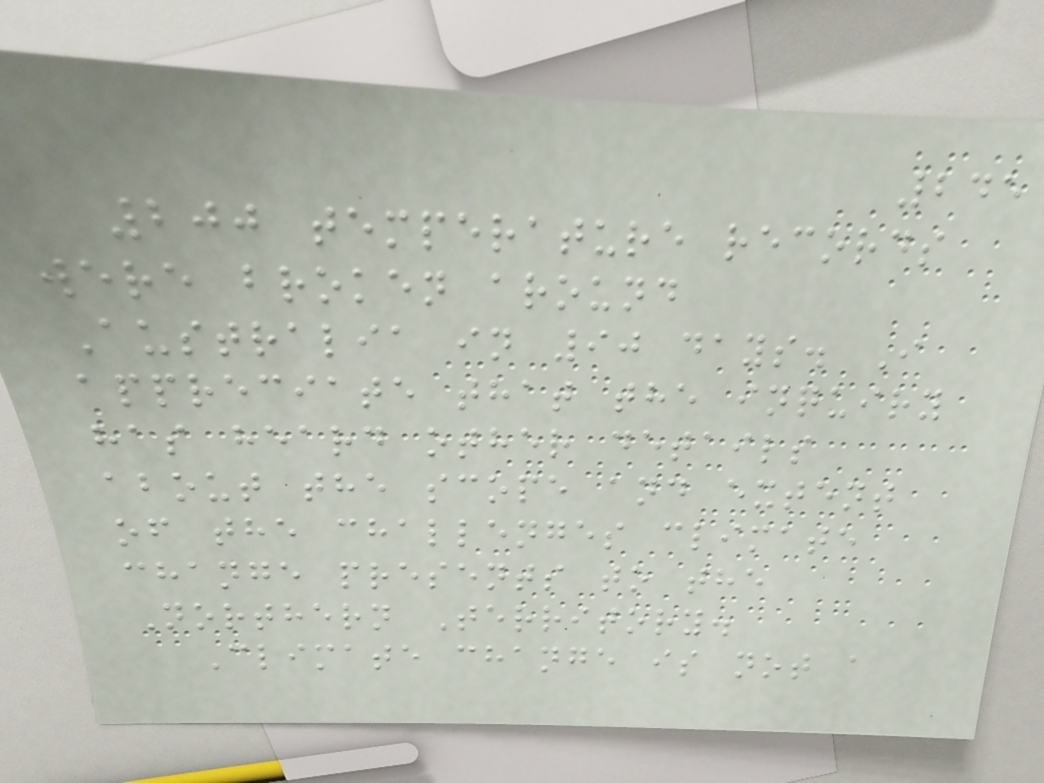245
200 temperature records
were broken around
Australia in 90 days. I
appreciate that the inquiry
has heard other details
about the scope and extent
of the challenges climate
change presents to the
Northern Territory.
Climate change is not a
